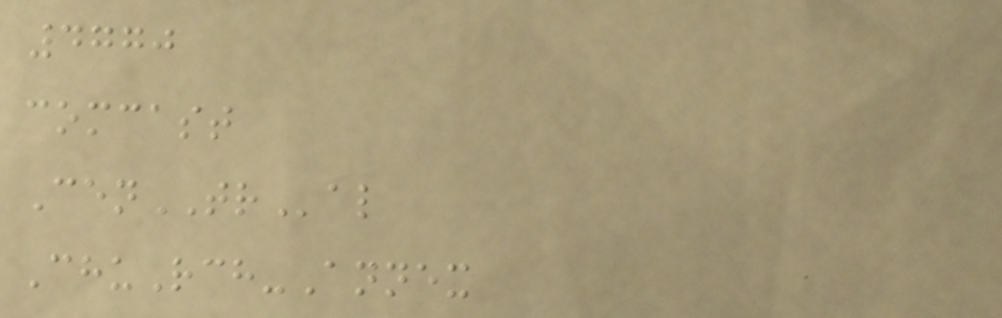4770
comcast
CenTRal
ChuRch-Annex
